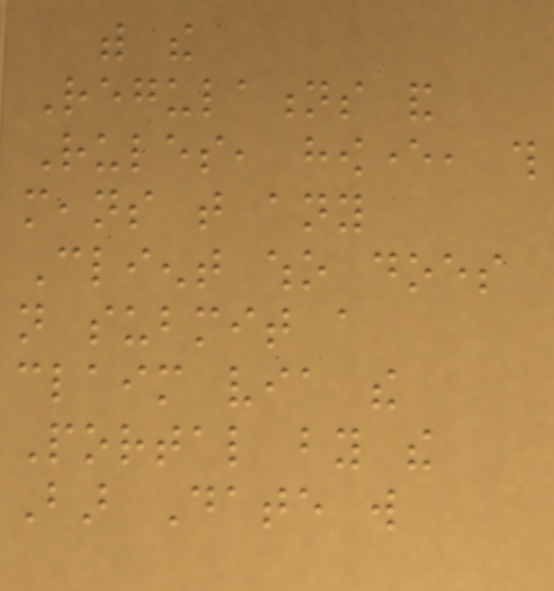with the
Regulations and
Rules, however, this
means that any
Client who does
not submit a
claim via the
Portal by the
Bar Date will
